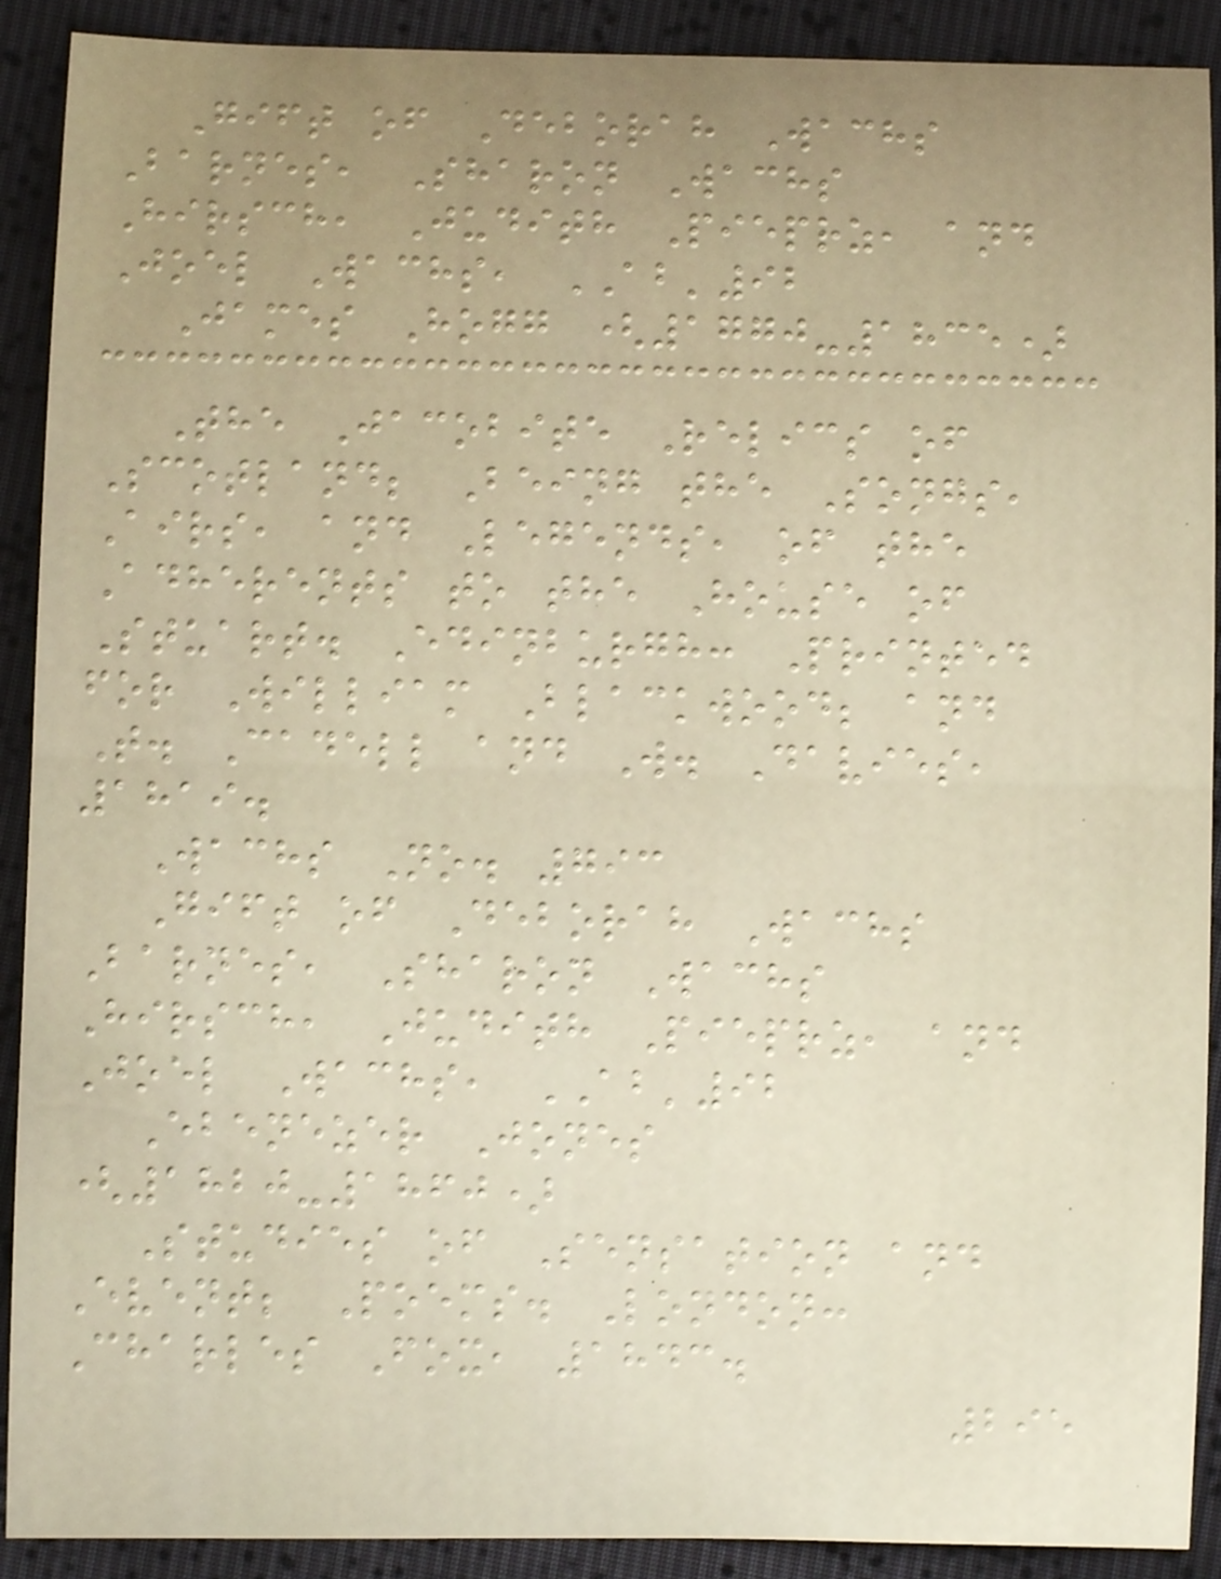Gift of Deborah Wachs
Barnes, Sharon Wachs
Hirsch, Judith Pieprz, and
Joel Wachs, AB'92
James Hogg (1770-1835)
The Jacobite Relics of
Scotland; Being the Songs,
Airs, and Legends, of the
Adherents to the House of
Stuart. Edinburgh: Printed
for William Blackwood; and
T. Cadell and W. Davies,
1819.
Wachs No. 793
Gift of Deborah Wachs
Barnes, Sharon Wachs
Hirsch, Judith Pieprz, and
Joel Wachs, AB'92
Ebenezer Jones
(1820-1860)
Studies of Sensation and
Event; Poems. London:
Charles Fox, 1843.
295
